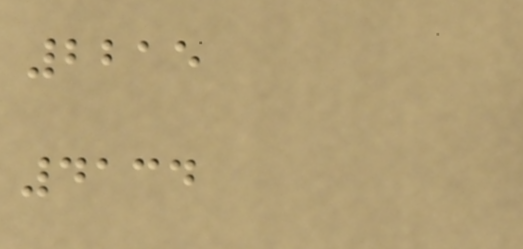2215
4134
